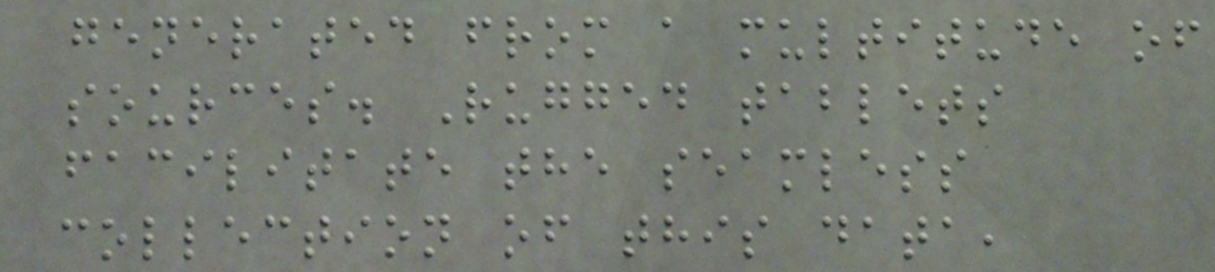generated from a multitude of
sources. Rugged tablets
facilitate the seamless
collection of this data,
